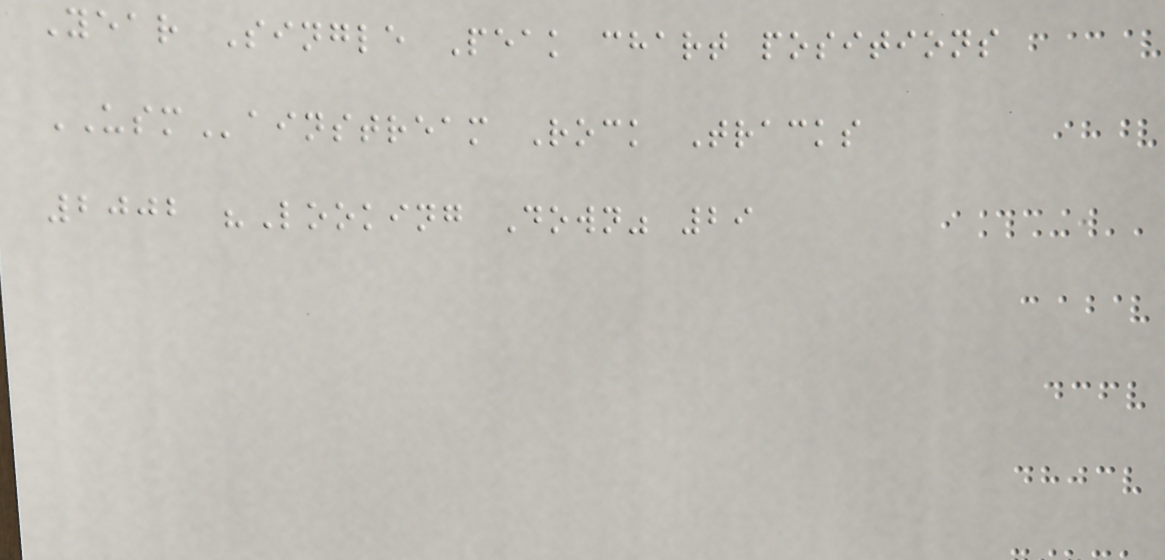Year Single Peak chart positions
USMainstream Rock Tracks
2002 "Looking Down" 29
